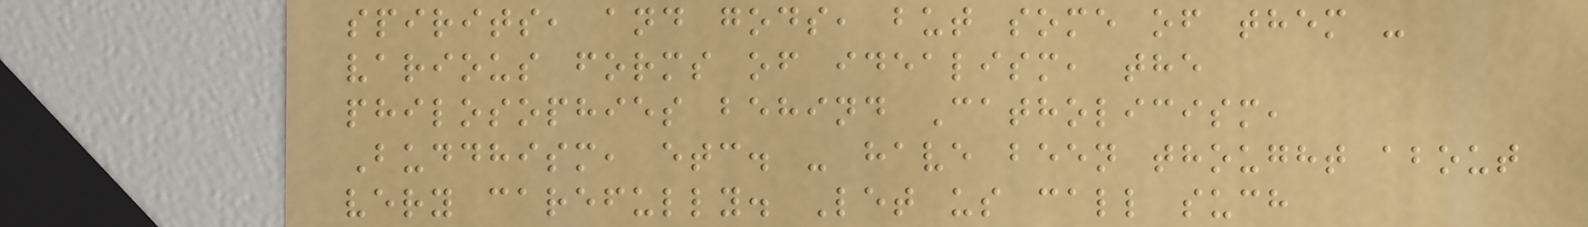spirits, and gods, but some of them -
various forms of idealism, the
philosophies behind Catholicism,
Buddhism, etc. - have been thought about
very carefully. Let us call such
